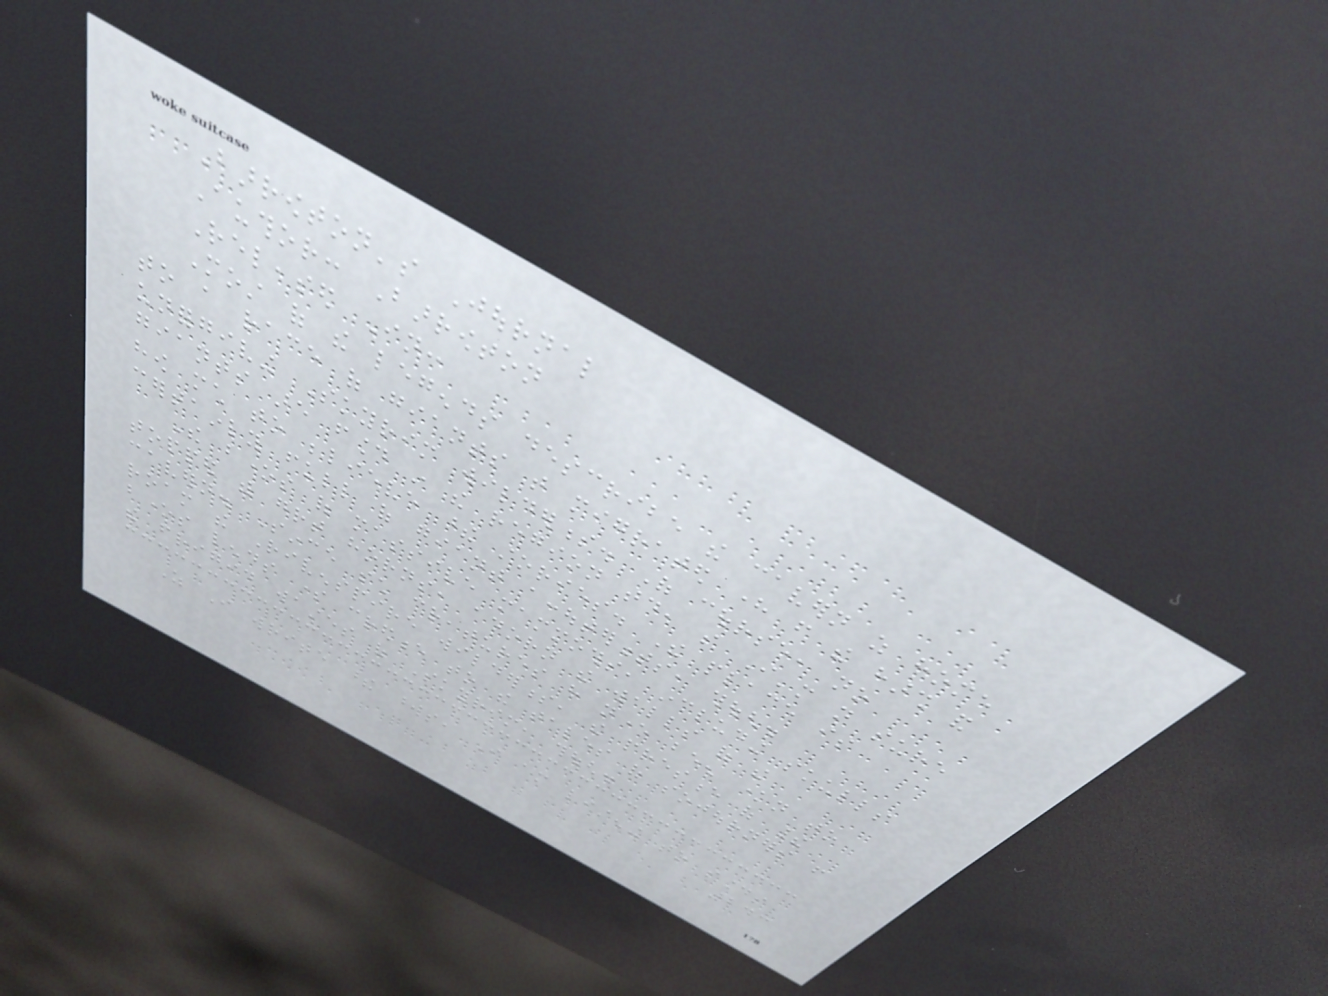Barrowton's Journal
Author: Barrowton
Released In:
Most of the legends describe the cavern as home
to a race of giants that migrated here from the harsh and
unforgiving Skyrim wilderness. Of course, no
giants are found in the region today, so I'm not sure
how much to believe these stories. The place is
certainly full of giant accouterments, though.
The bones of massive mammoths, including skulls
topped with great horns, adorn the walls of the
cavern. Since such creatures have never been known to
roam the Rivenspire wilderness, the presence of their
bones lends some credence to the tales of sojourners from
the frigid wastes of Skyrim, though.
As I write these words, I am listening to sounds
243
